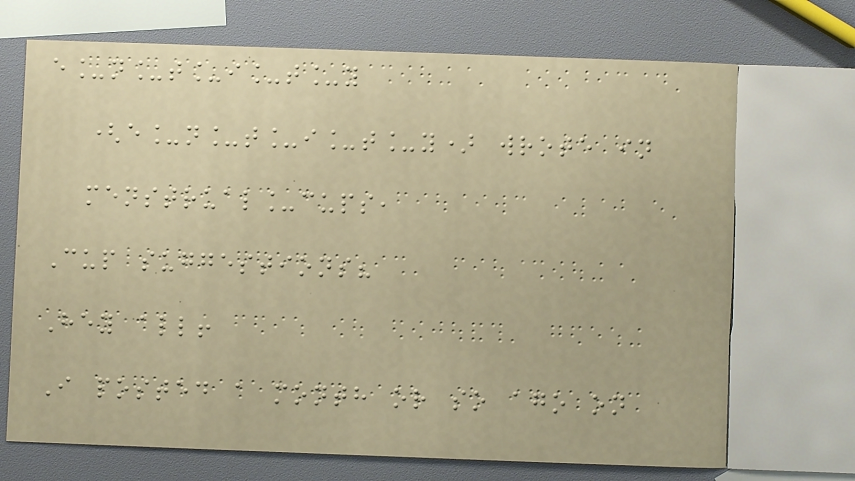e_n_t_i_t_y
(e_n_t_i_t_y) wrote in
menstrual_cups,
Cup suggestions?
Hey all!
I posted a month or so ago on
